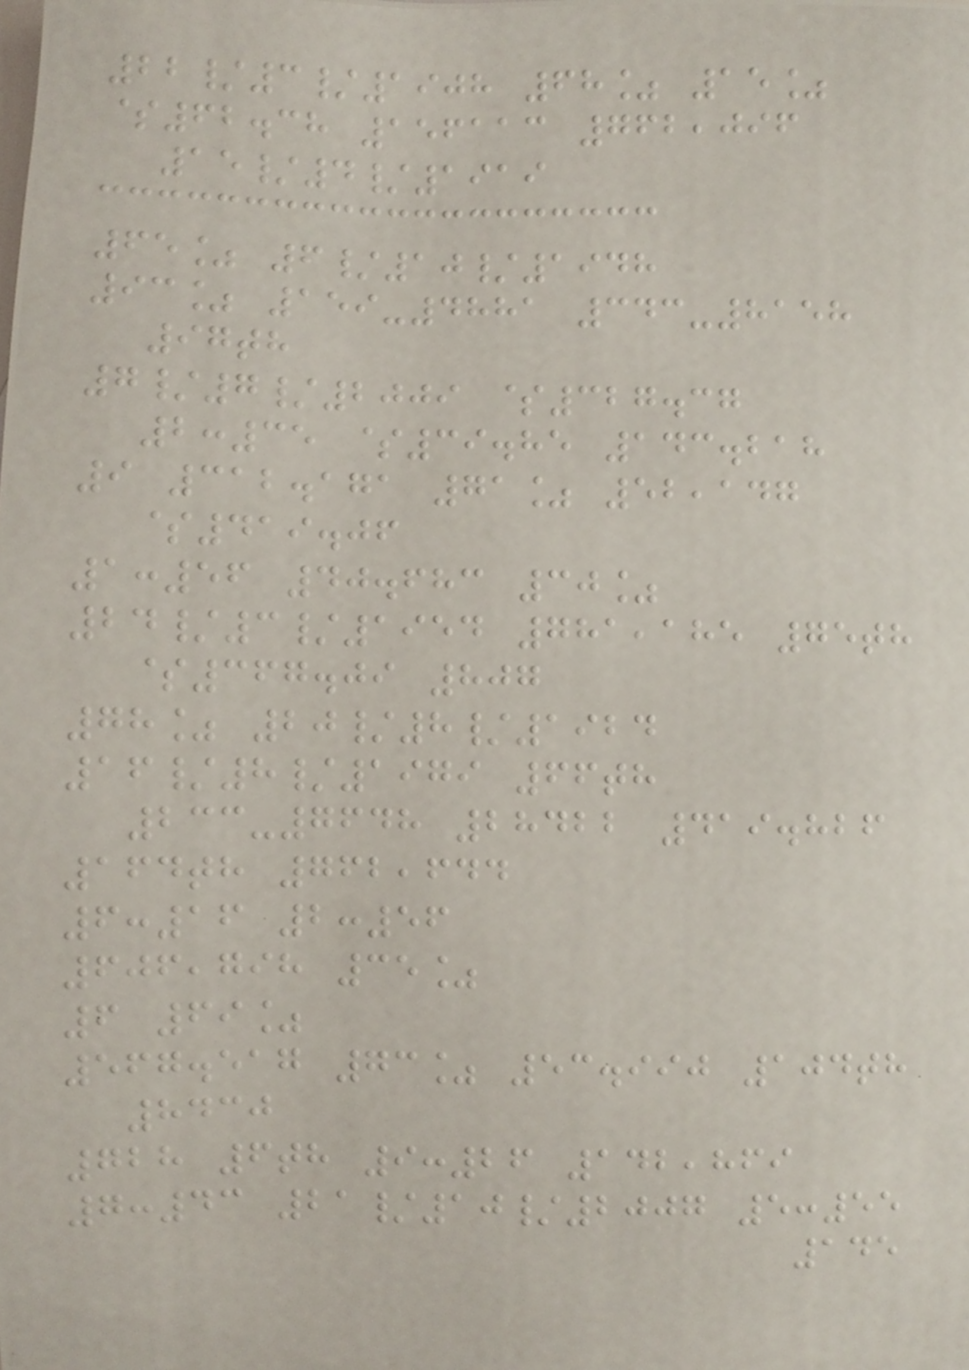22/3/1908 68% 15%
$62.38 156113 762,096
15/4/1919
65% 6/10/1948
93% 159-4881 343-8158
97th
7/7/2009 $327.37
2:35 $39.85 143.218
9 312.171 71% 52,147
$419.06
1:56 40.683 30%
24/3/1954 781,185 75th
$367.09 807
78% 20/8/1924
16/8/1979 66th
233-7648 28422 419.826
164th 762,644
6:16 2:56
606,798 35%
6 69%
567.517 73% 53.990 104th
8430
728 6th 9:26 142,869
7:43 21/10/2007 5:55
145
